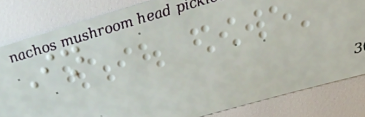In
